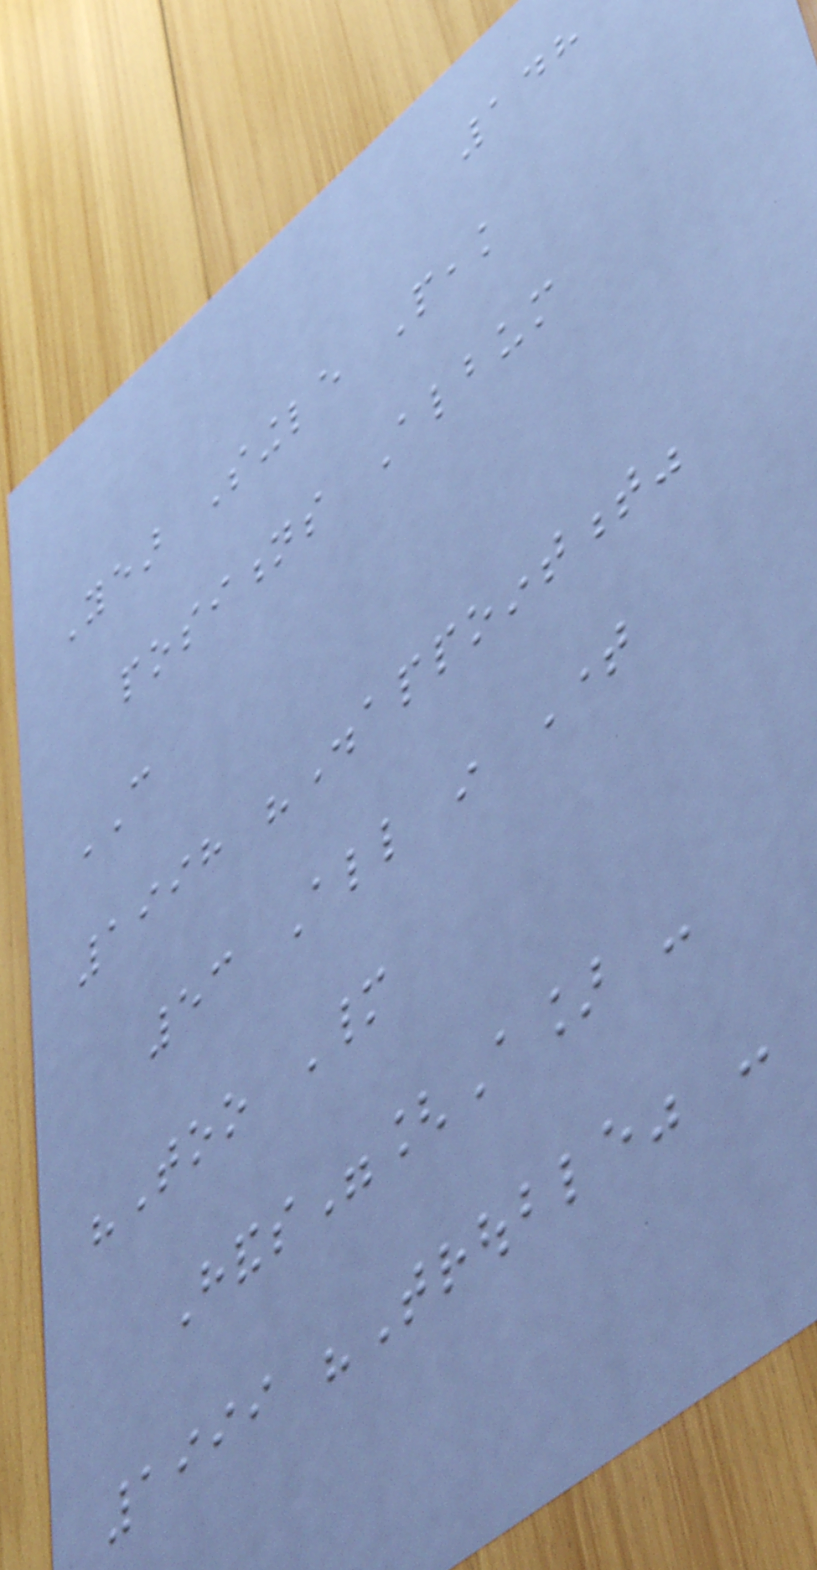148
Year Single Peak
positions Album
CAN
1998 "Disappointment"
53 All in Time
"Too Many
Hands"[A] -
1999 "Trouble" -
